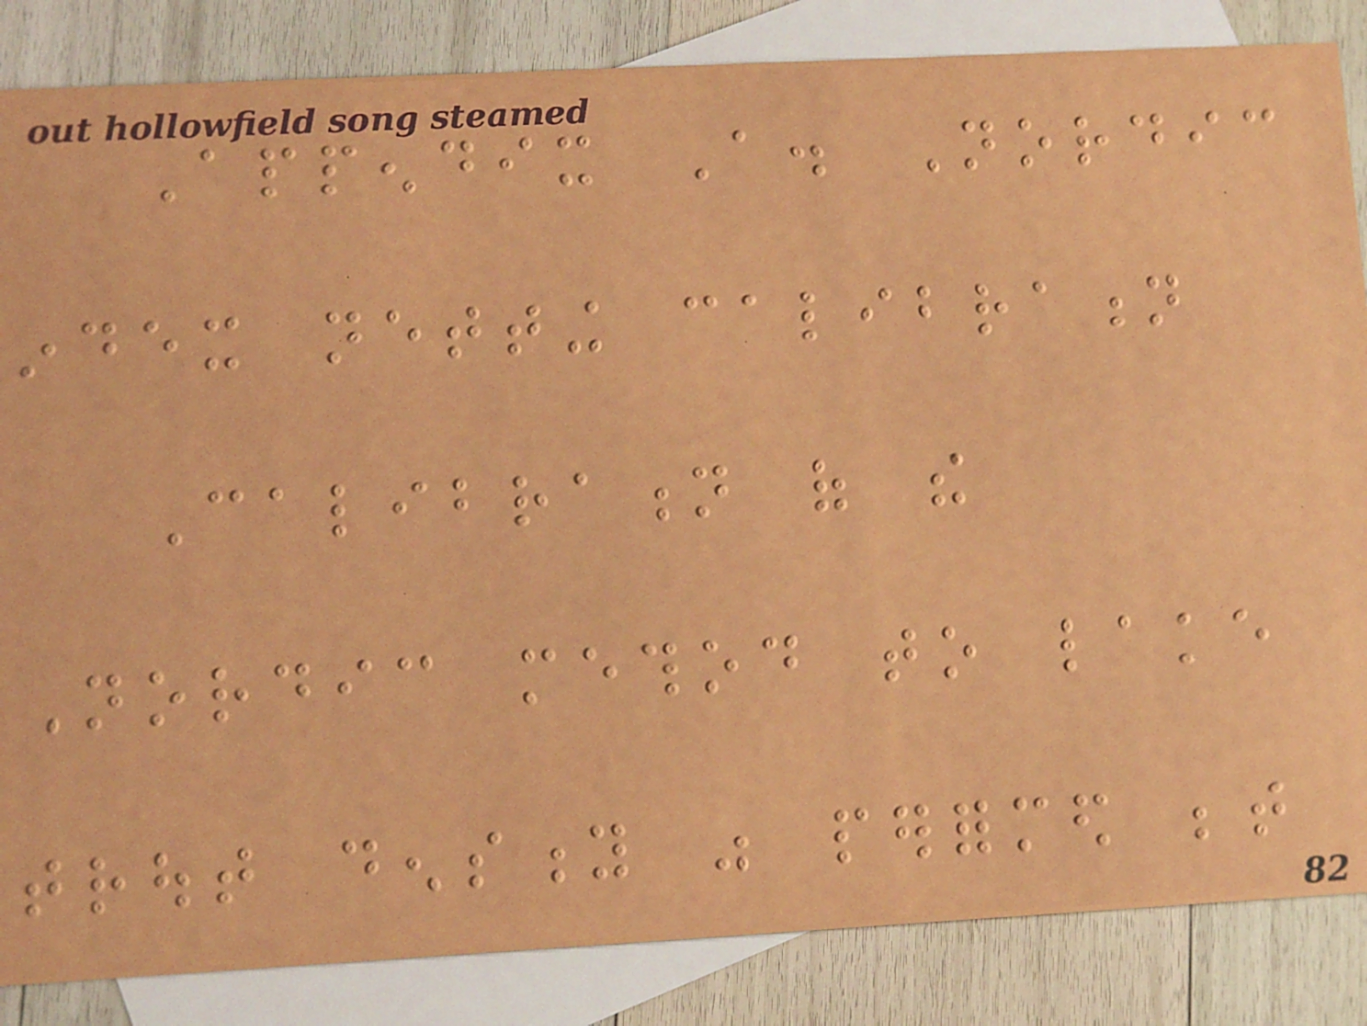Appendix A. Nordic
index netting calibration
Calibration of the
Nordic method to lake
trout density was performed between
